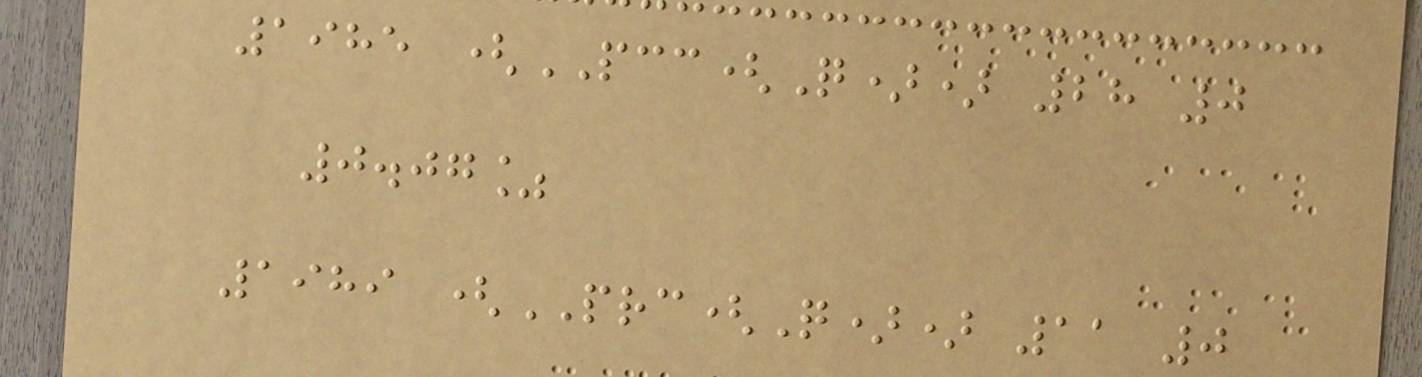1985 (PCC(Q)) 28 0
0.07%
1989 (PRC(Q)) 11 0
